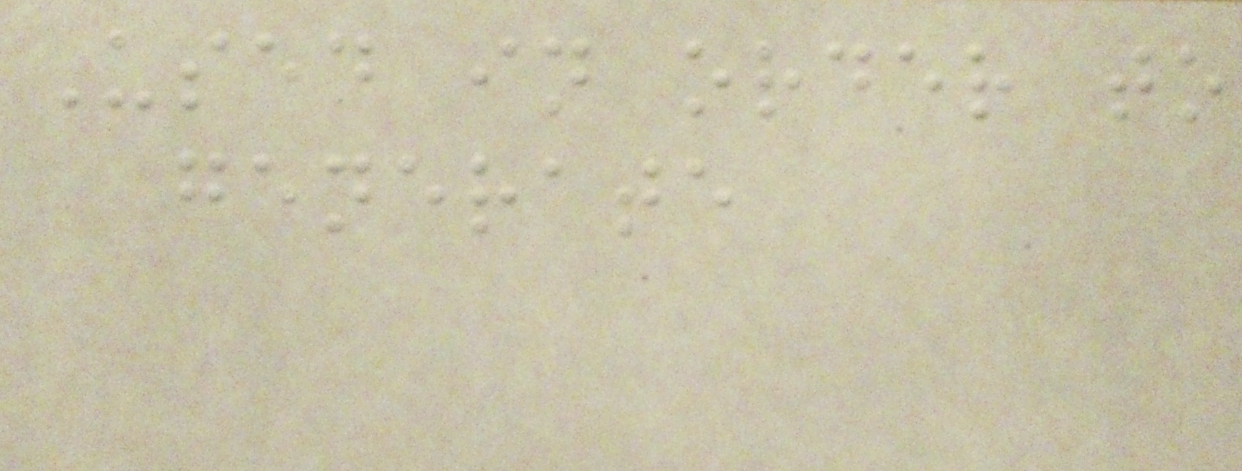Used in order to
generate
